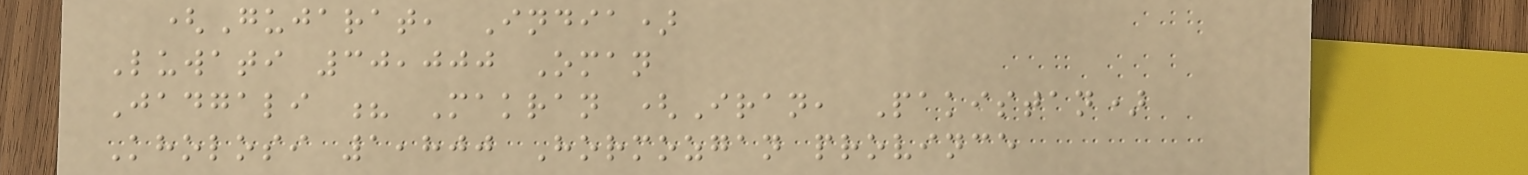(Gujarat, India)
Luwati 30,000 Oman
Jadgali ? Makran (Iran, Pakistan)
Kholosi 1,800 Hormozgan province
